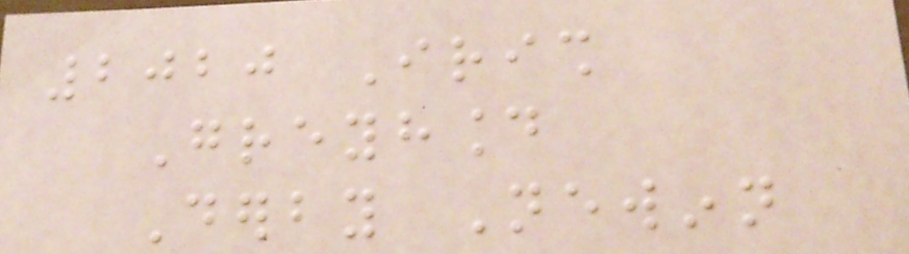2020 Irish
Greyhound
Derby Newinn
